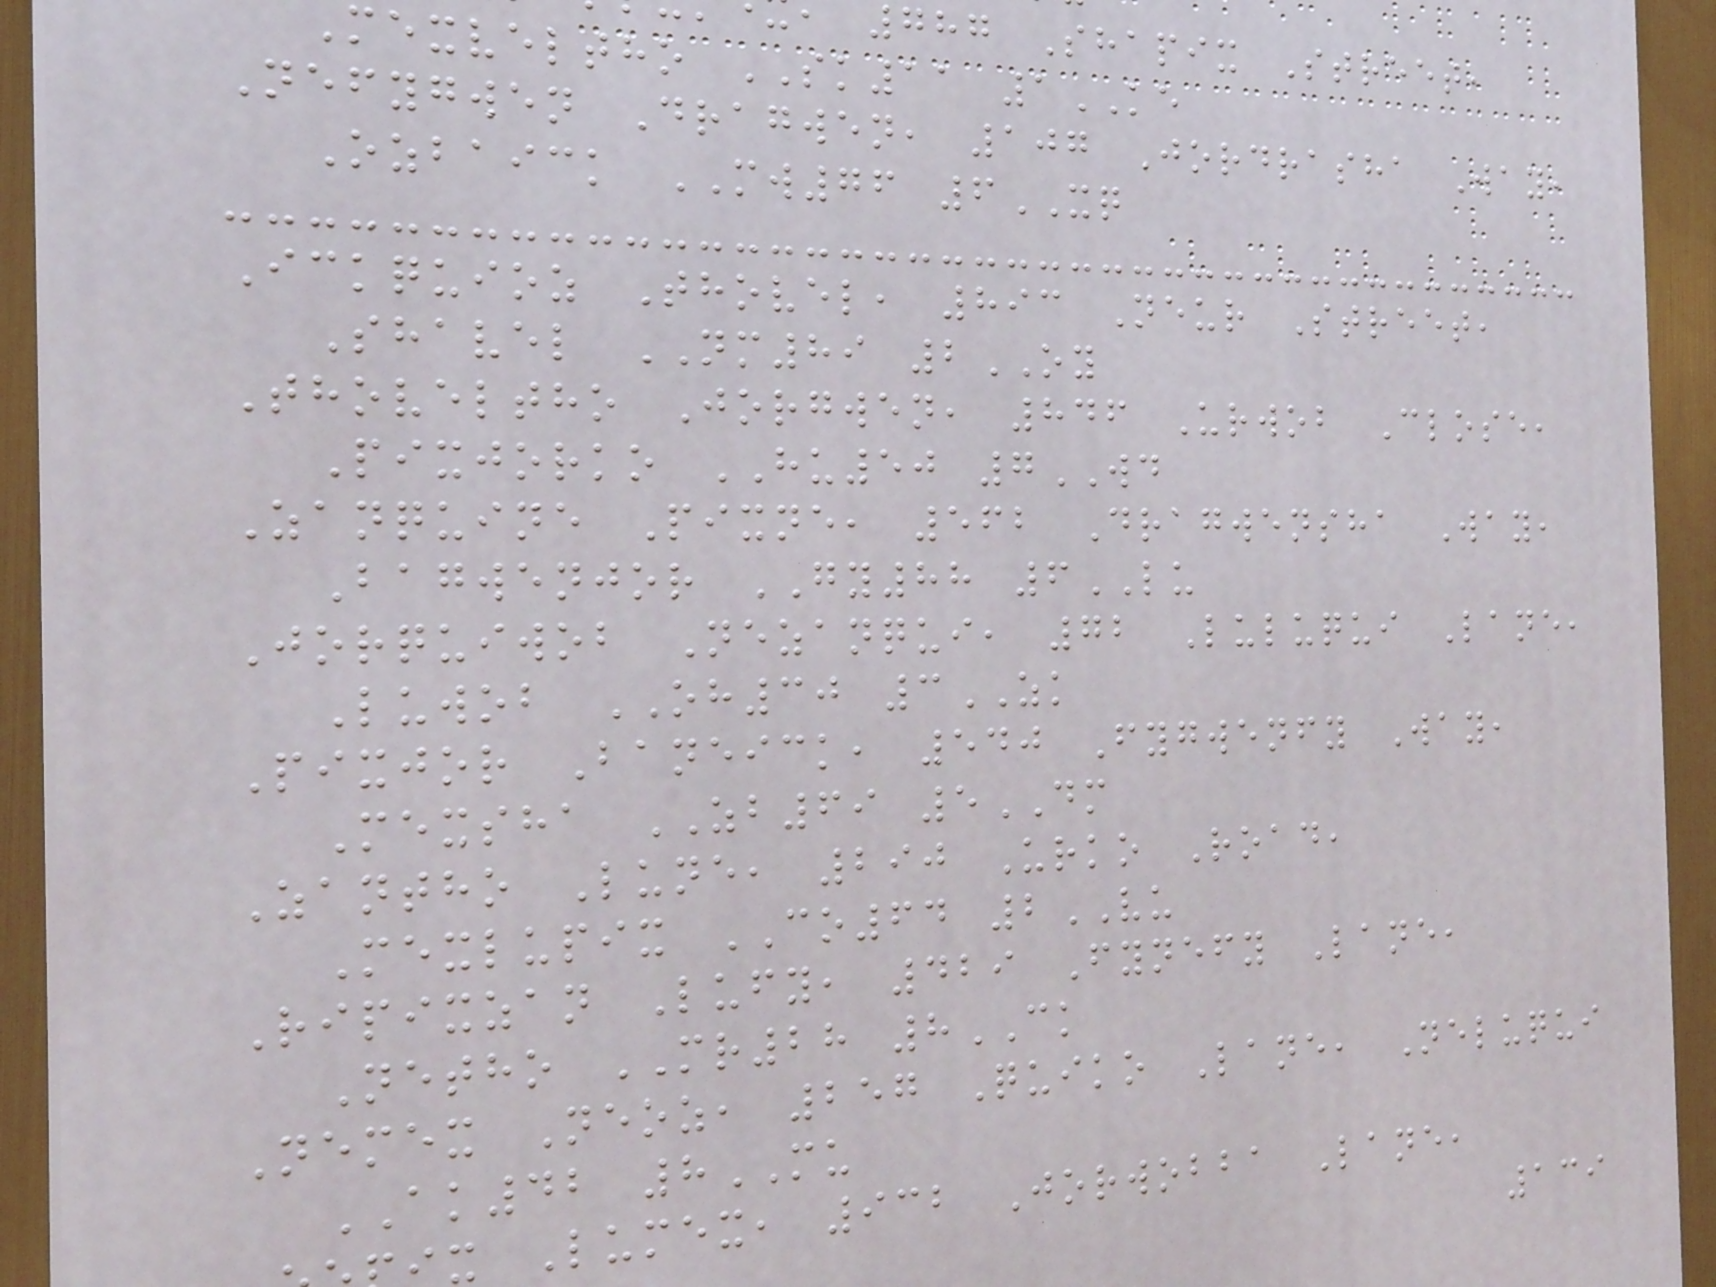787 Shapix Street,
mexveltho SK11 1KE
Nefygwen Dragwen, 107 Jordrasha Way,
Ozbaick MW76 6XQ
Ickquioz Thovel, 893 Neur Street,
Shavel NM89 2OY
Thoveltho Jorgwen, 846 Urwob Close,
Pixjorko HU50 7WD
Zanquine Pixne, 562 Dragwensha Way,
Bagwenjor GY88 6LU
Jorquiwob Nezanqui, 72 Luluqui Lane,
Luwob OH30 3ZK
Pixjor Baneick, 540 Fygwenfy Way,
Mexsha ZB69 5DM
Zantho Lune, 290 Urko Road,
Mexlupix CO64 2VU
Ripixzan Lufy, 429 Fynefy Lane,
Netho MR28 8CK
Nemex Neoz, 257 Quiko Lane, Neluqui
AK42 8MU
x Lumex, 932 Jorwobba Lane,
139
